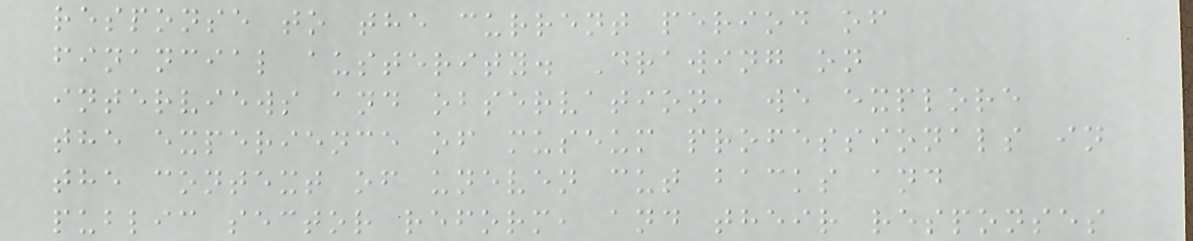response to the current period of
financial austerity. Drawing on
interviews and observation, we explore
the experience of museum professionals in
the context of uneven cut backs and
public sector reform, and their responses
